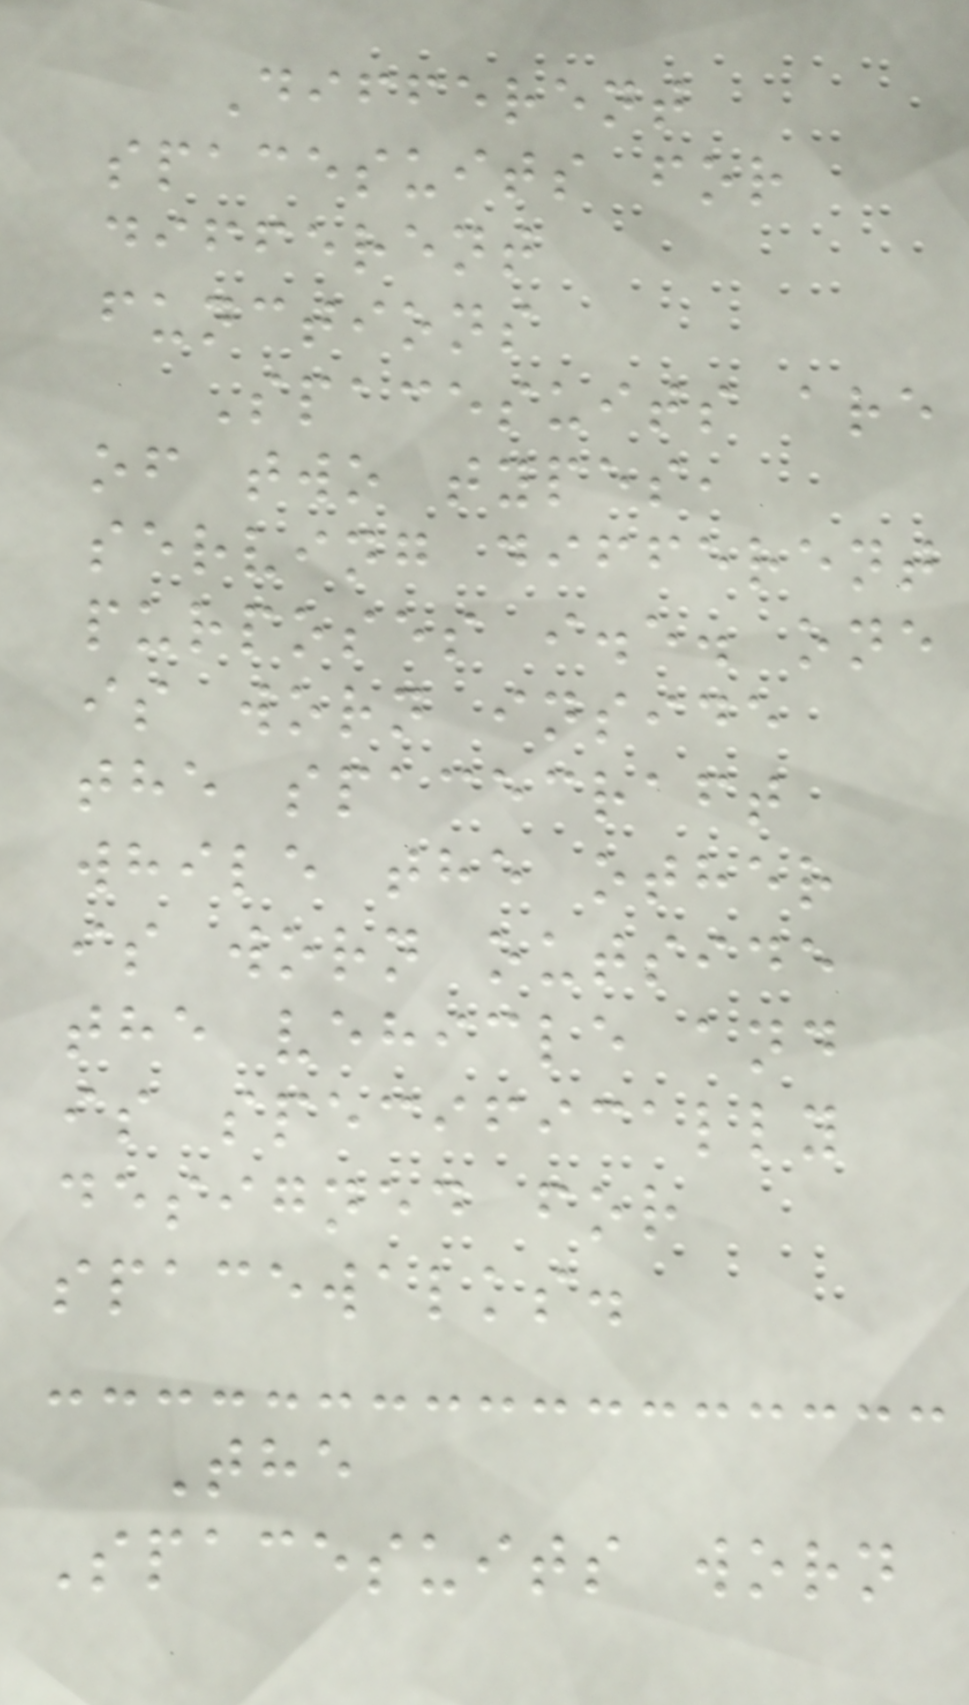Different
spacesuits for
different
functions
Spacesuits are
of two types,
serving different
purposes i.e. one
is worn inside
the spacecraft
while the other
is worn outside
the vehicle and
is specifically
designed for
spacewalks.
The
Spacesuits worn
